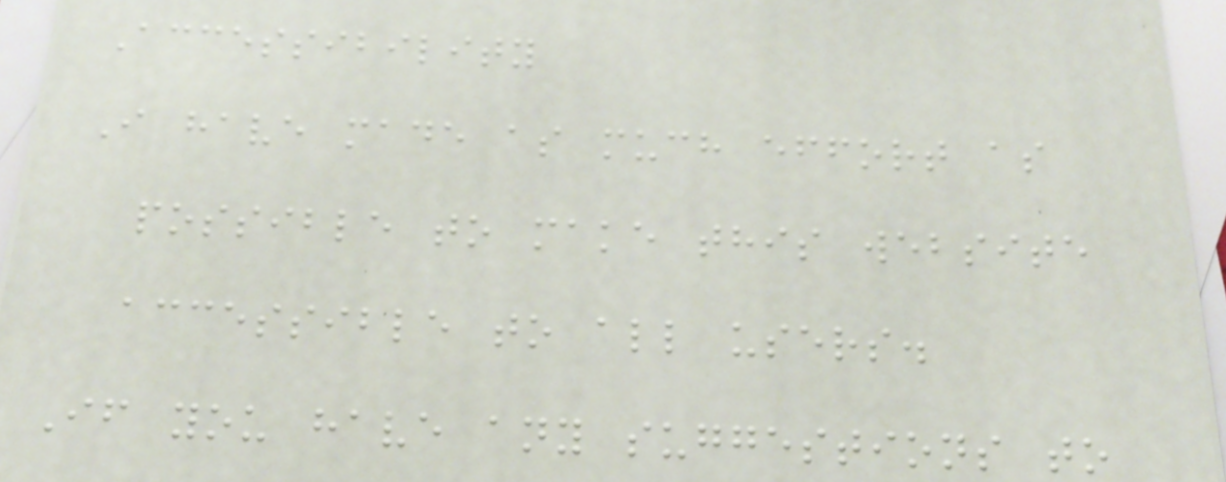Accessibility
I have made as much effort as
possible to make this website
accessible to all users.
If you have any suggestions to
